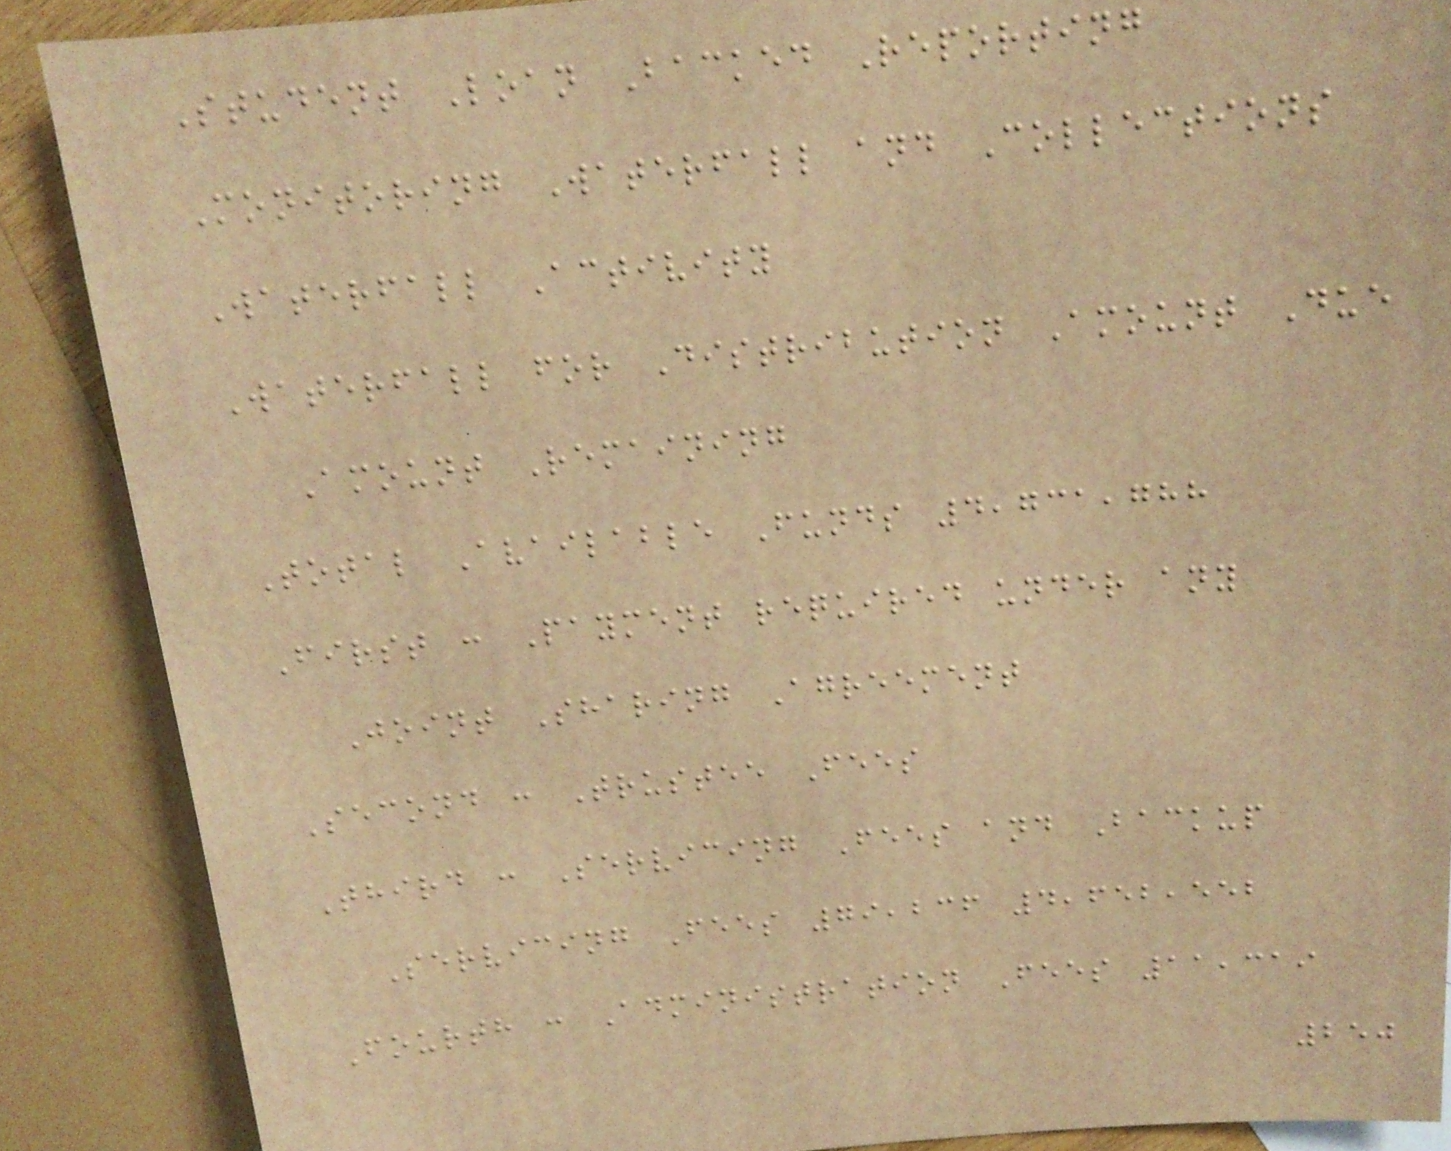Student Loan Backed Reporting
Monitoring Waterfall and Collections
Waterfall Activity
Waterfall for Distribution Amount Due
Amount Remaining
Total Available Funds 4,731,788
First : Payment required under any
Joint Sharing Agreement
Second : Trustee Fees
Third : Servicing Fees and Backup
Servicing Fees 79,236 4,652,552
Fourth : Administration Fees 11,319
250
